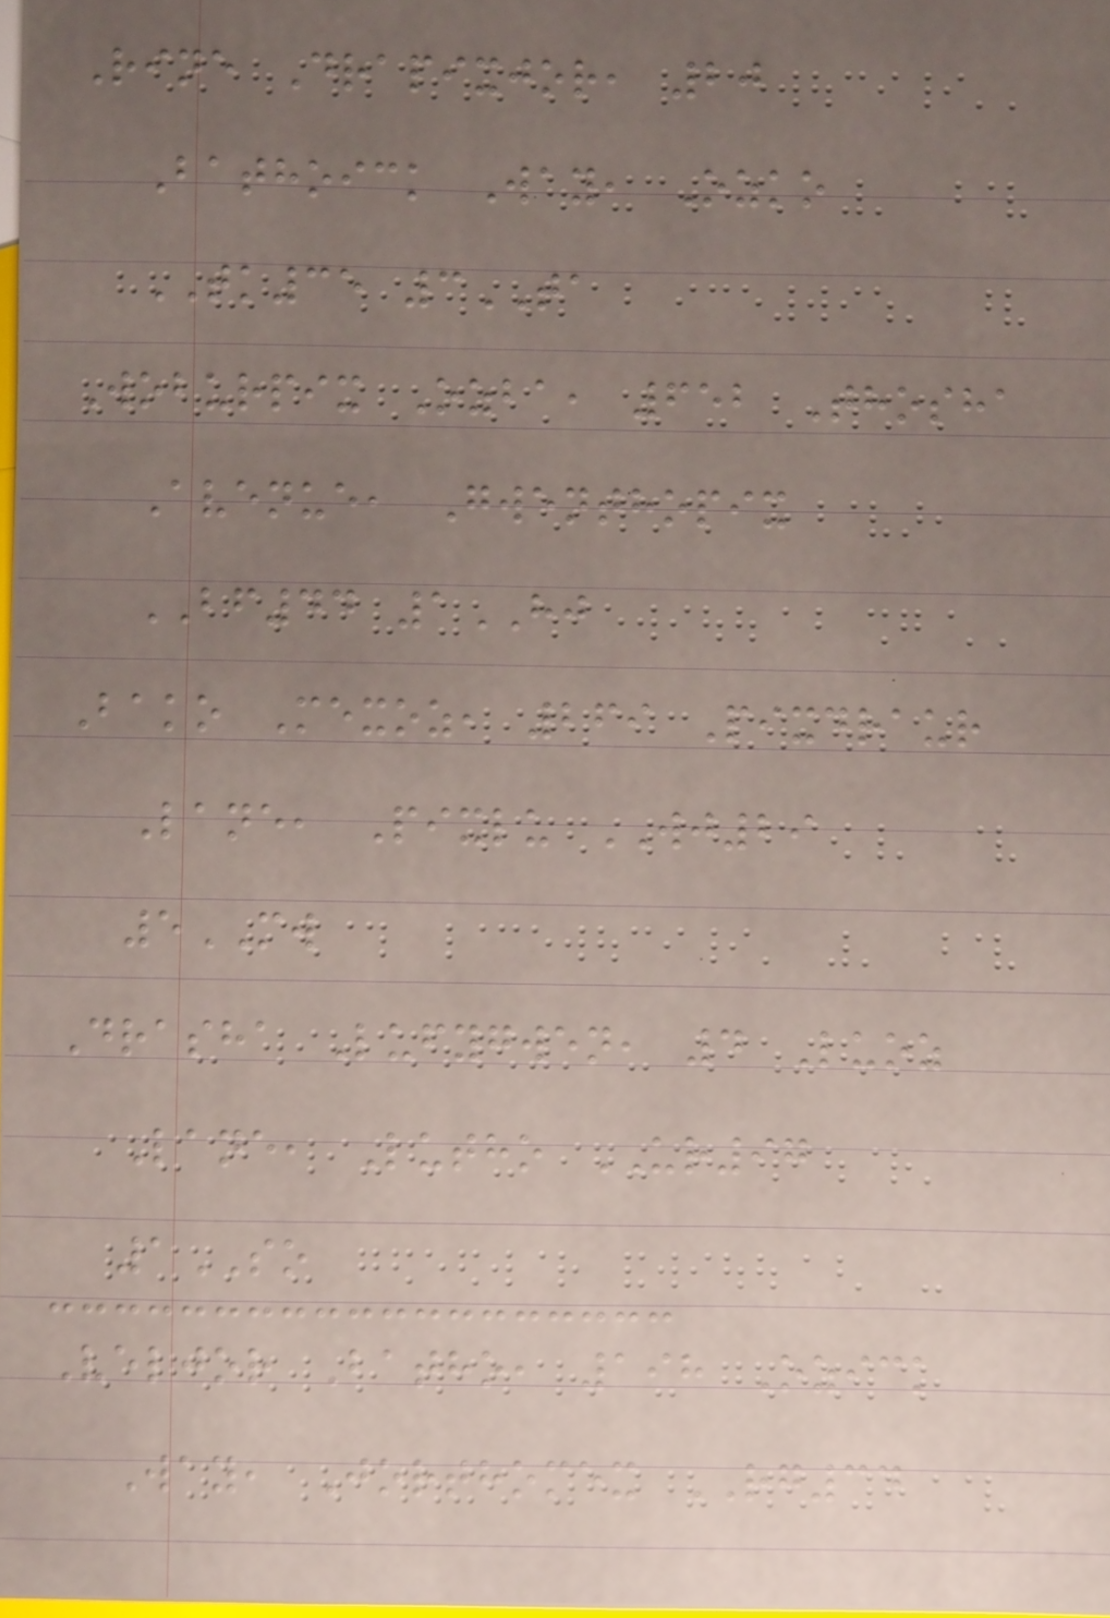Rine Drapixjor, 20
Bathoick Way, Ozko
TK35 3TA
Woburpix Ozba, 652 Thosha
Avenue, Gwenthopix
BF44 1HJ
Bako Mexoz, 269 Pixdraur
Lane, Pixlu WJ29
5MW
Drasha Lufygwen, 4 Luoz
Lane, Lutho UR97
1SO
Veljor Batho, 198 Ozick
Way, Jorthomex RG34
